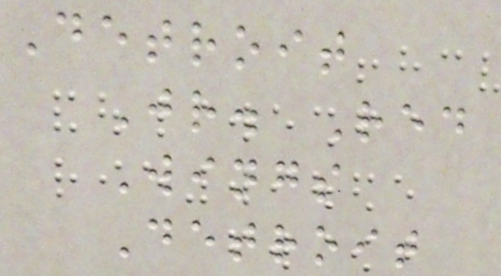Detroit
Jr. Red
Wings
Detroit
